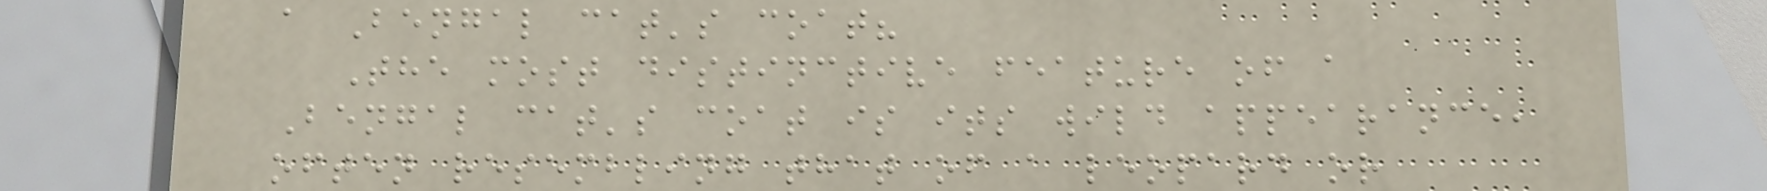a Bengal cat's coat?
The most distinctive feature of a
Bengal cat's coat is its wild appearance,
often resembling that of a leopard or
